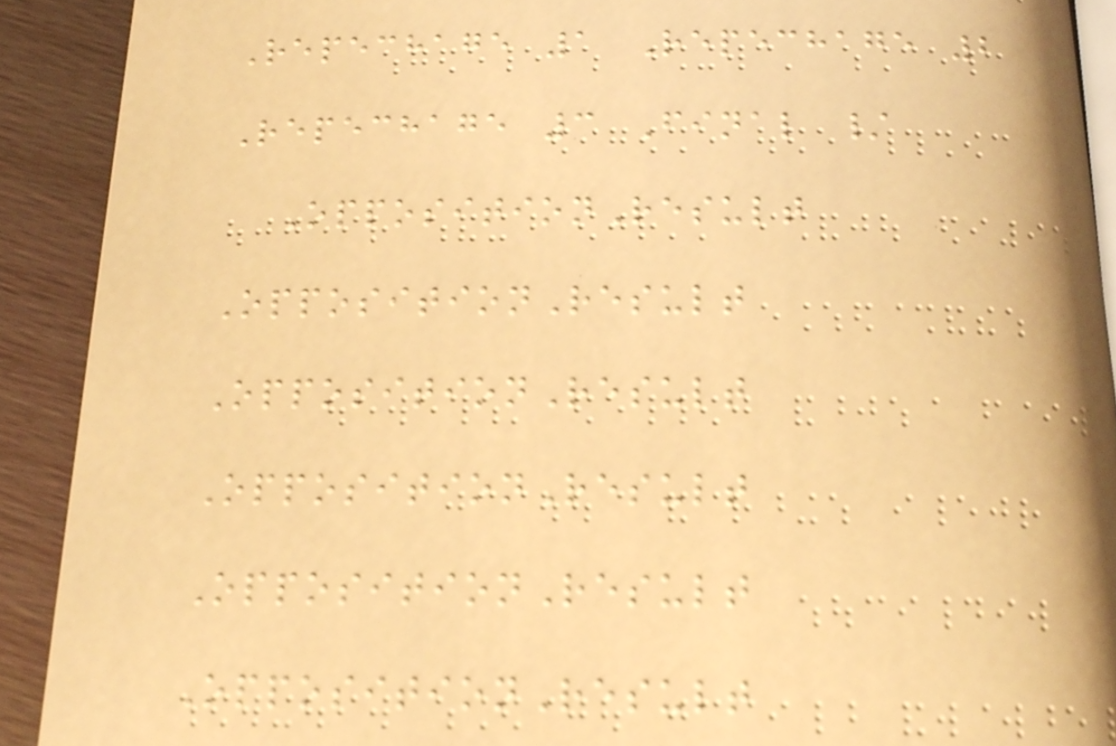Repechage 1 Repechage 2
Repechage 3 Final /
OppositionResult
OppositionResult
OppositionResult
OppositionResult
OppositionResult
OppositionResult
